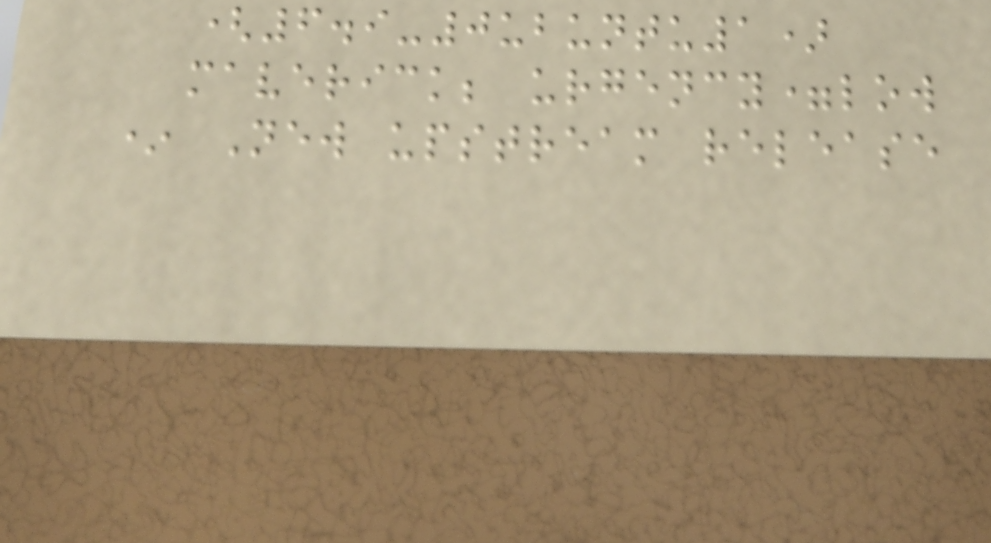(6.9-0ubuntu1)
maverick; urgency=low
* New upstream release
